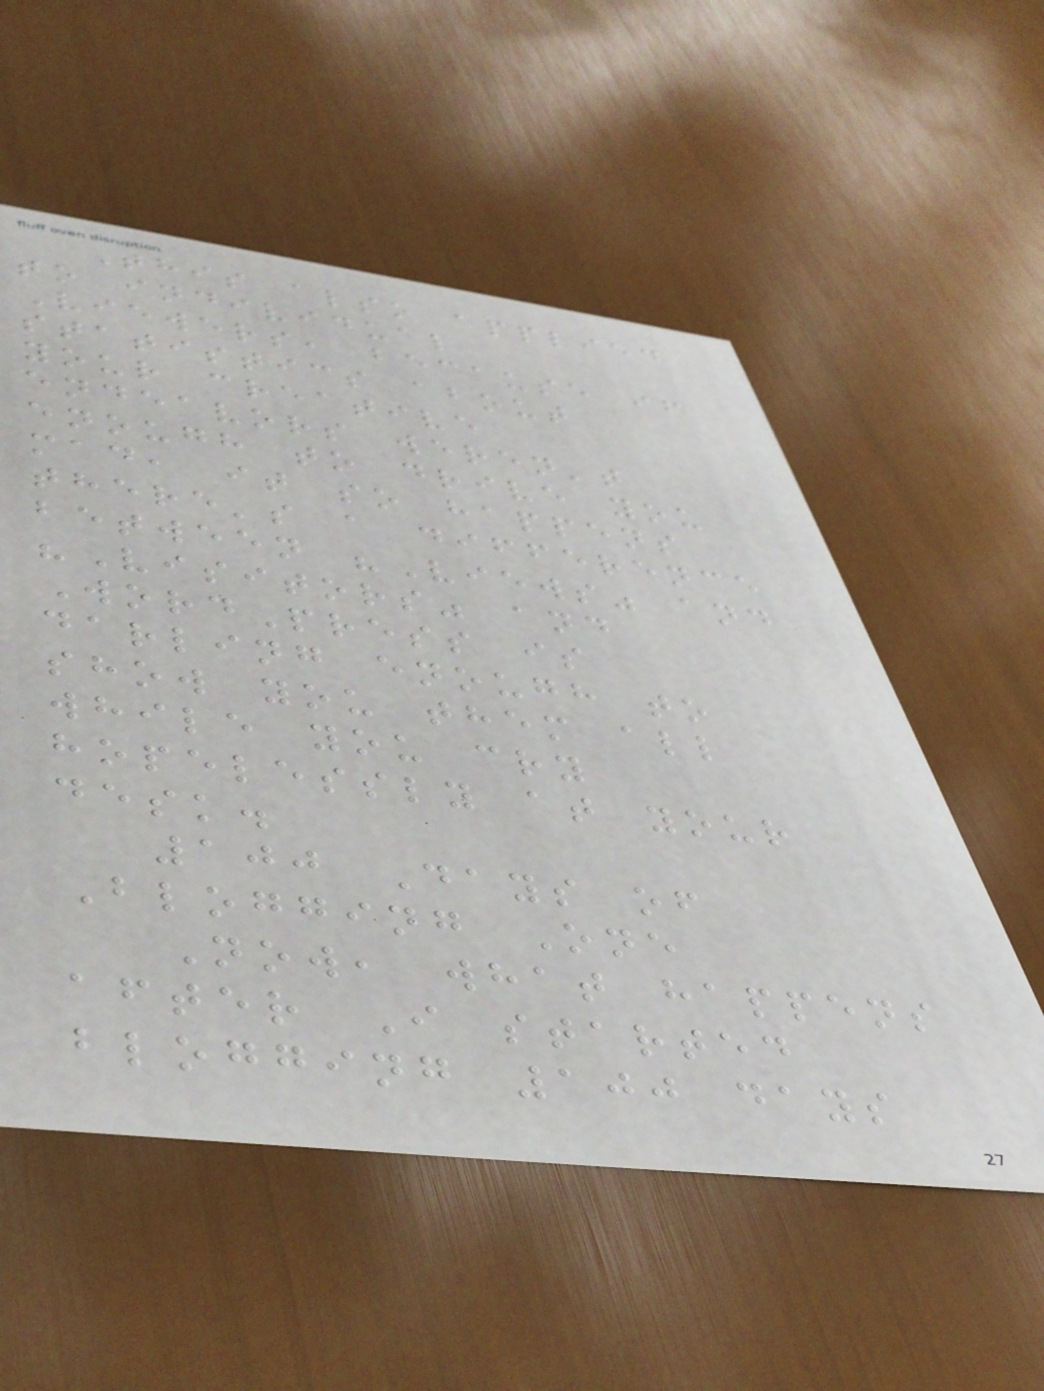This also applied
to individual
Viewers, because if
statistics about
your creative
endeavors weren't
enough to drive you
mad, it so happens
there's a difference
between "Views" and
"Visitors" and
WordPress is
darling enough to
show you them all
while you cry
hopelessly at your
desk.
100 Days of
Blogging One
Now, what happens
after I started
blogging 100 days
